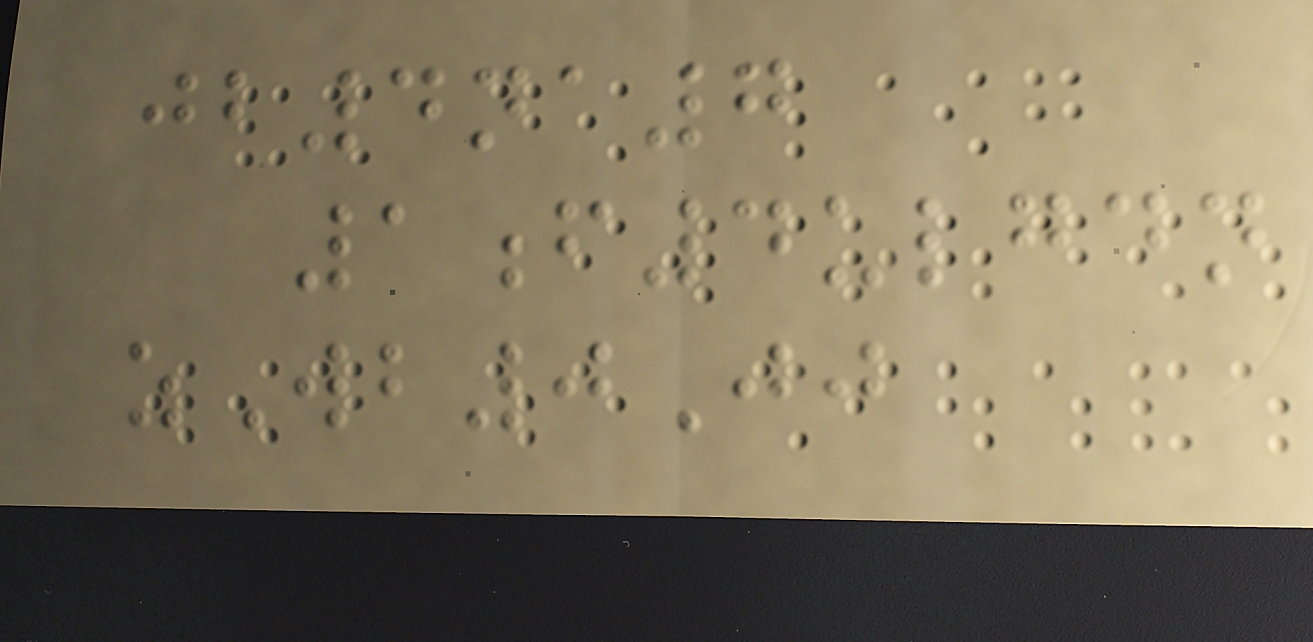jb4na7
1f4ulgdn
zWb0Jj
